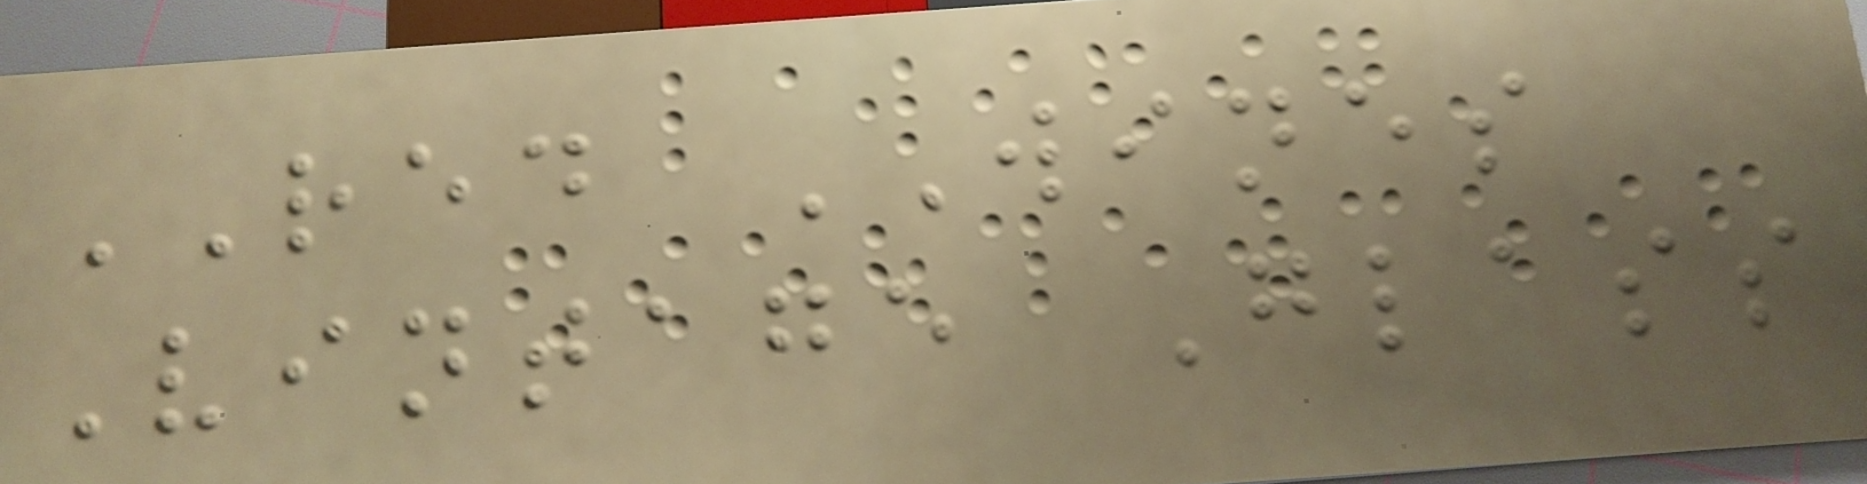RED WINES
Vintage Glass
